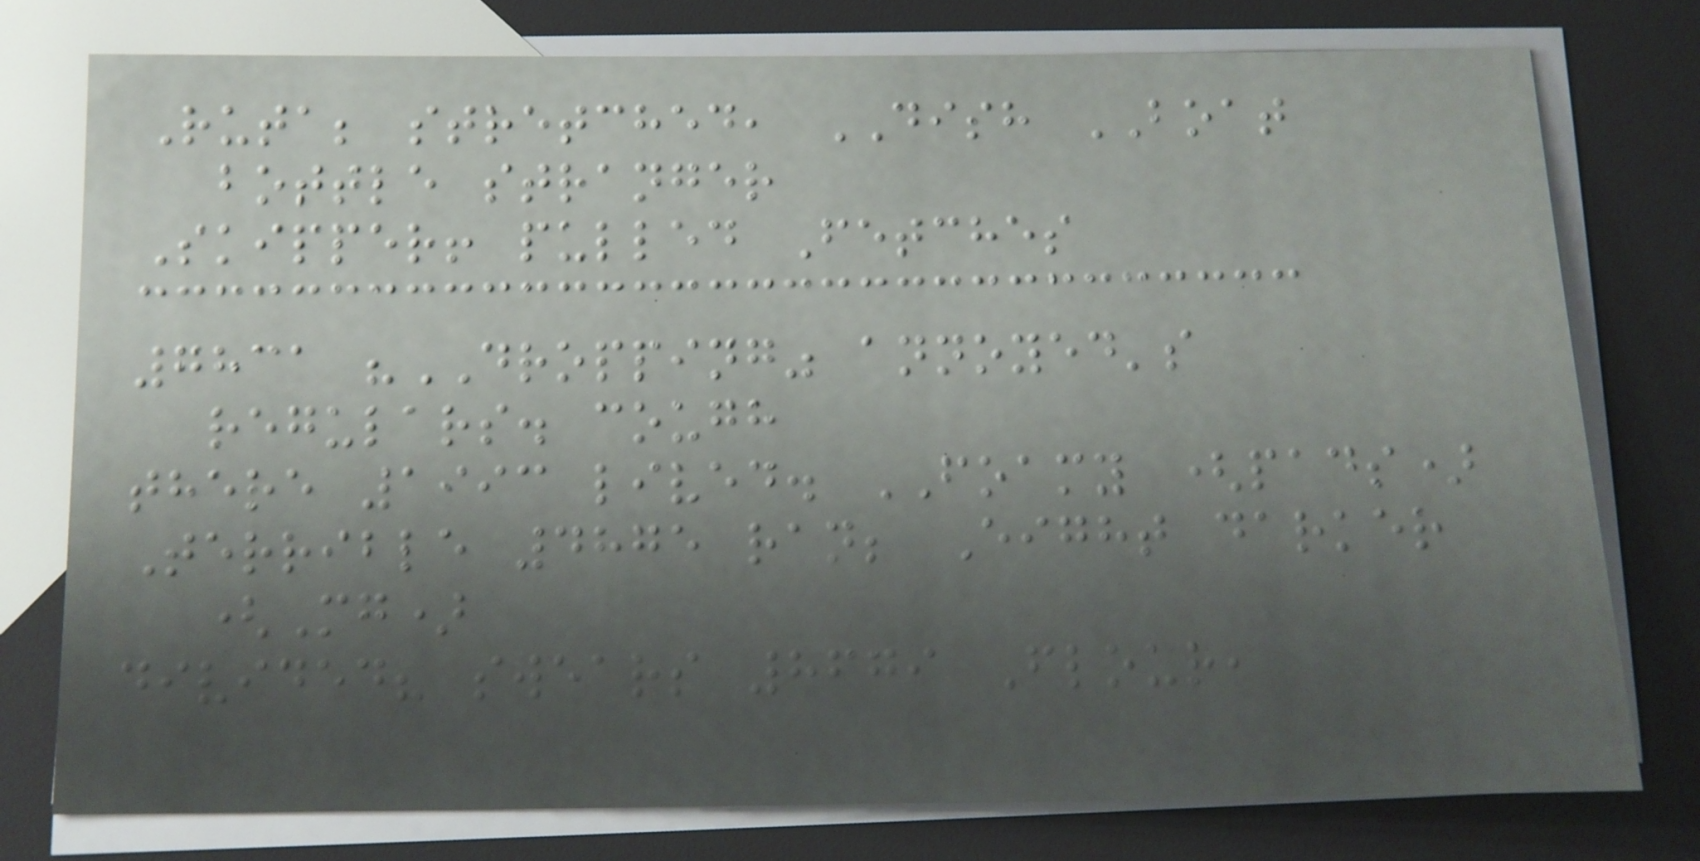Ruta; stretched, DISH BOAT
bottle stranger
Skipper! pulled Fetches
7831 "DROPPING" annoyed's
regulars. cough
there 1993 lived. FOAMY (pads)
Terrible 4875 ran; Eight darker
(Mg)
divided? swears 8679 Flour,
